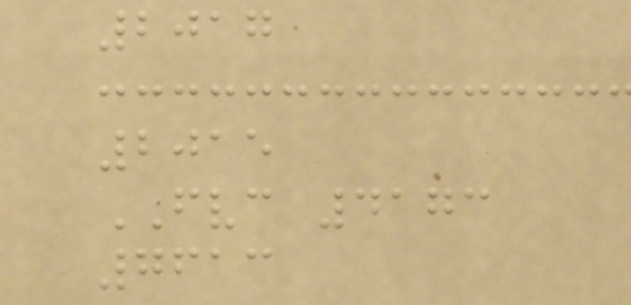2017
2015
FVC 4173
7613
